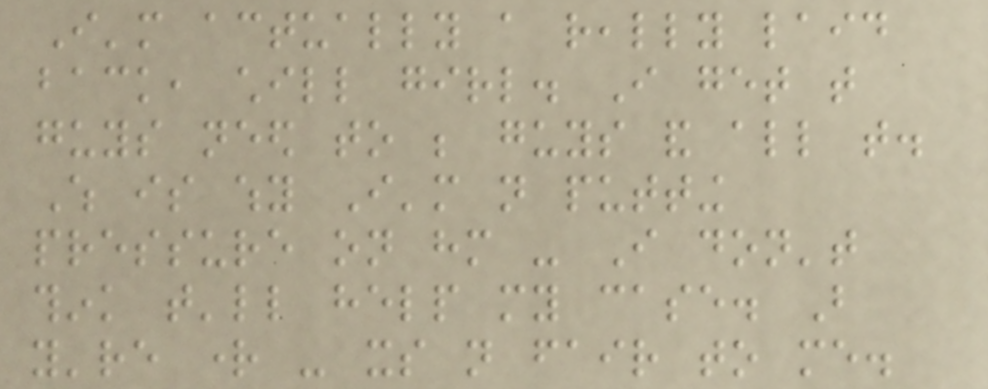I'm actually a really laid
back, chill girl. I get that
guys need to be guys and all that.
Which is why I'm not putting
pressure on him - I don't
think that'll help my case. But
you're right - its not fair to me.
